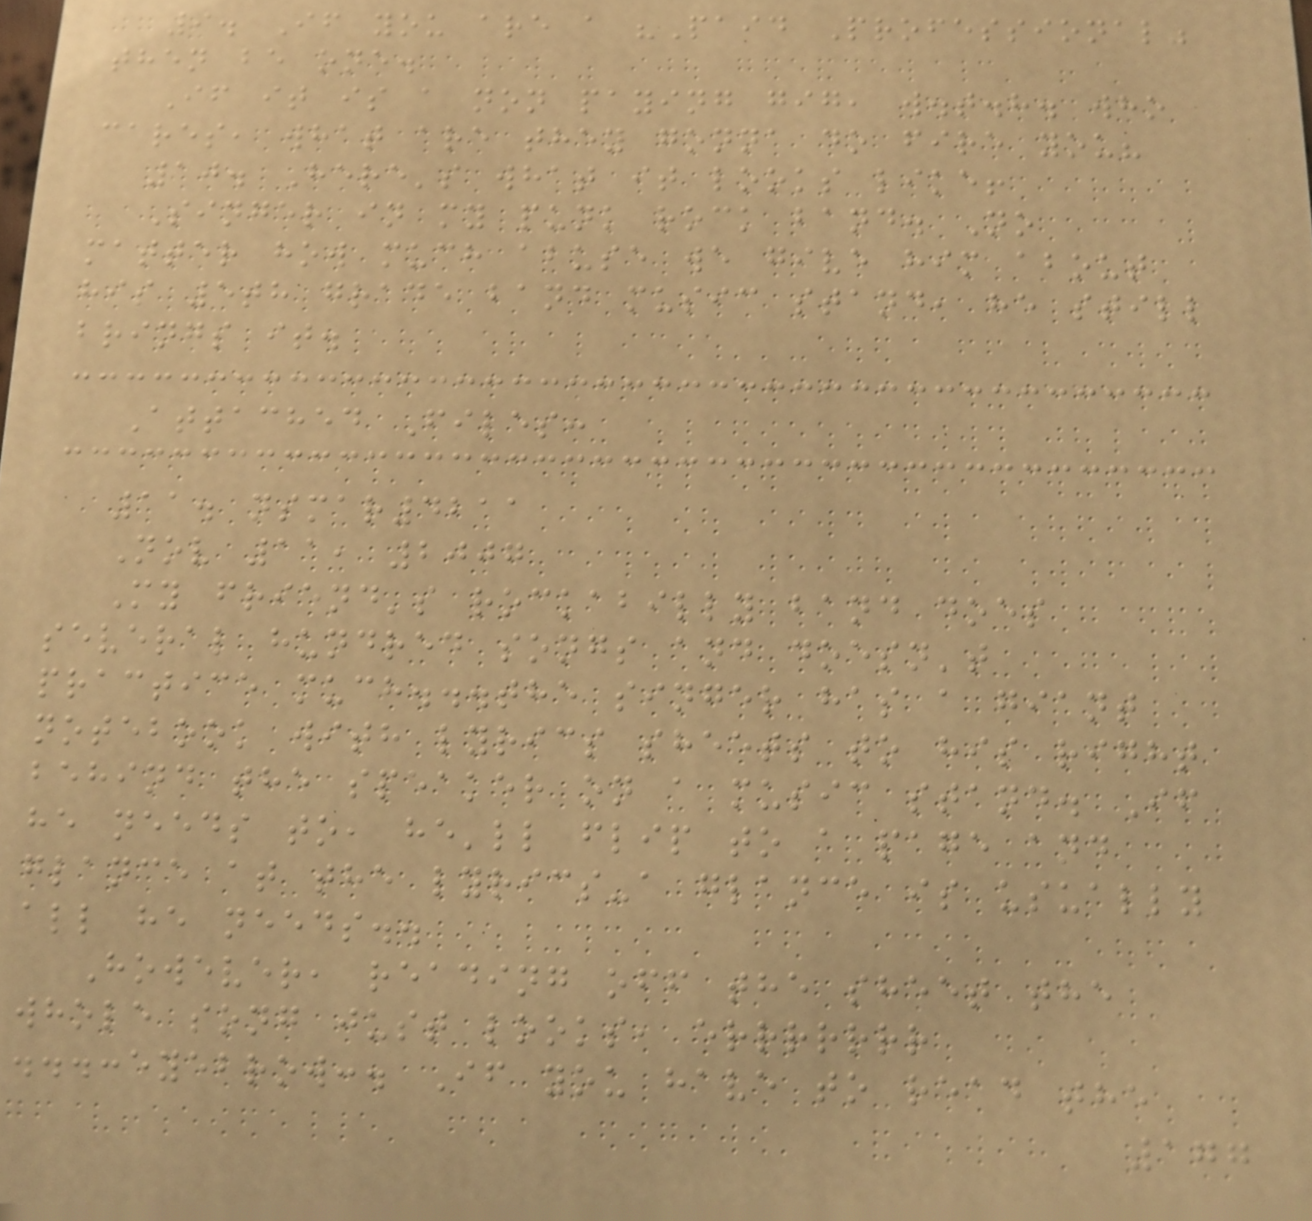9. If you are a "Paid Professional"
then be one.
If it is a non paying gig, w.t.h. who
cares, what are they gonna do fire you?
10. Here's what it looks like!
Singer in my punk rock band. No
matter how much abuse we give him about
his 5th grade band music stand, he still
brings it.
Attached Files:
11. nsmar4211
Nov 11, 2007
My friend's rockabilly band does
several hundred songs and doesn't
practice much...the singer has a giant
notebook with lyrics sheets to his right
behind the speaker on a music stand. If
he needs to, he'll flip to a page and
glance at the lyrics-a glance is usually
all he needs..
However, reading off the sheet the
whole song just looks, errrrrrr
...:eyebrow:. If you have to read the
177
